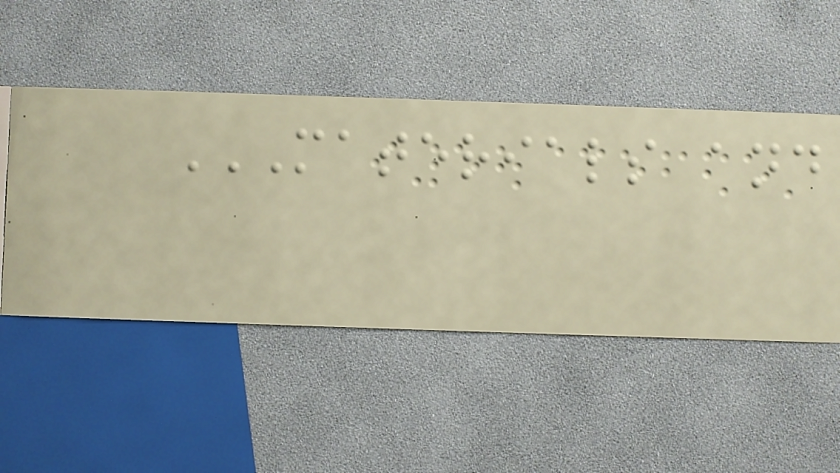MATERIALS AND
